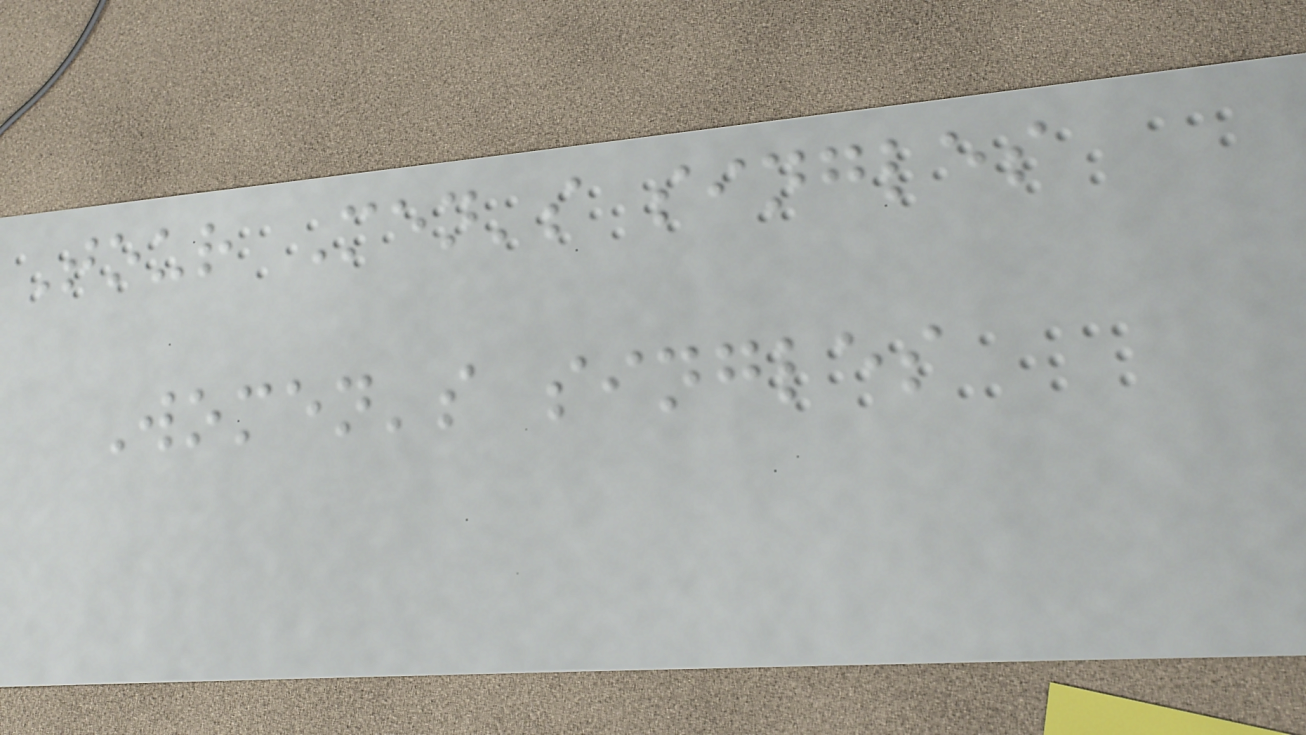Tour Men's singles
Women's singles
